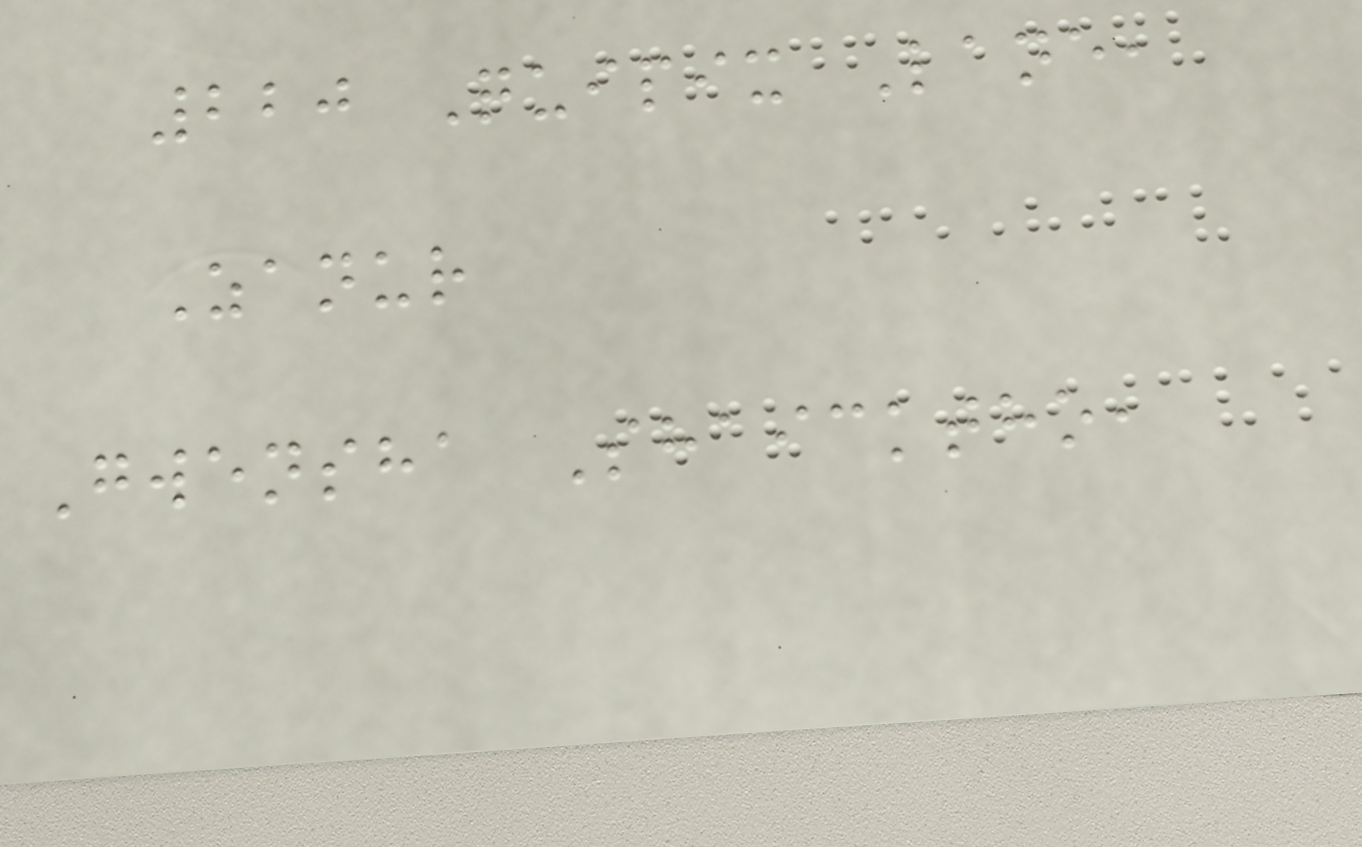220 Quipix Lane,
Zanur
Gwensha Shaicktho,
